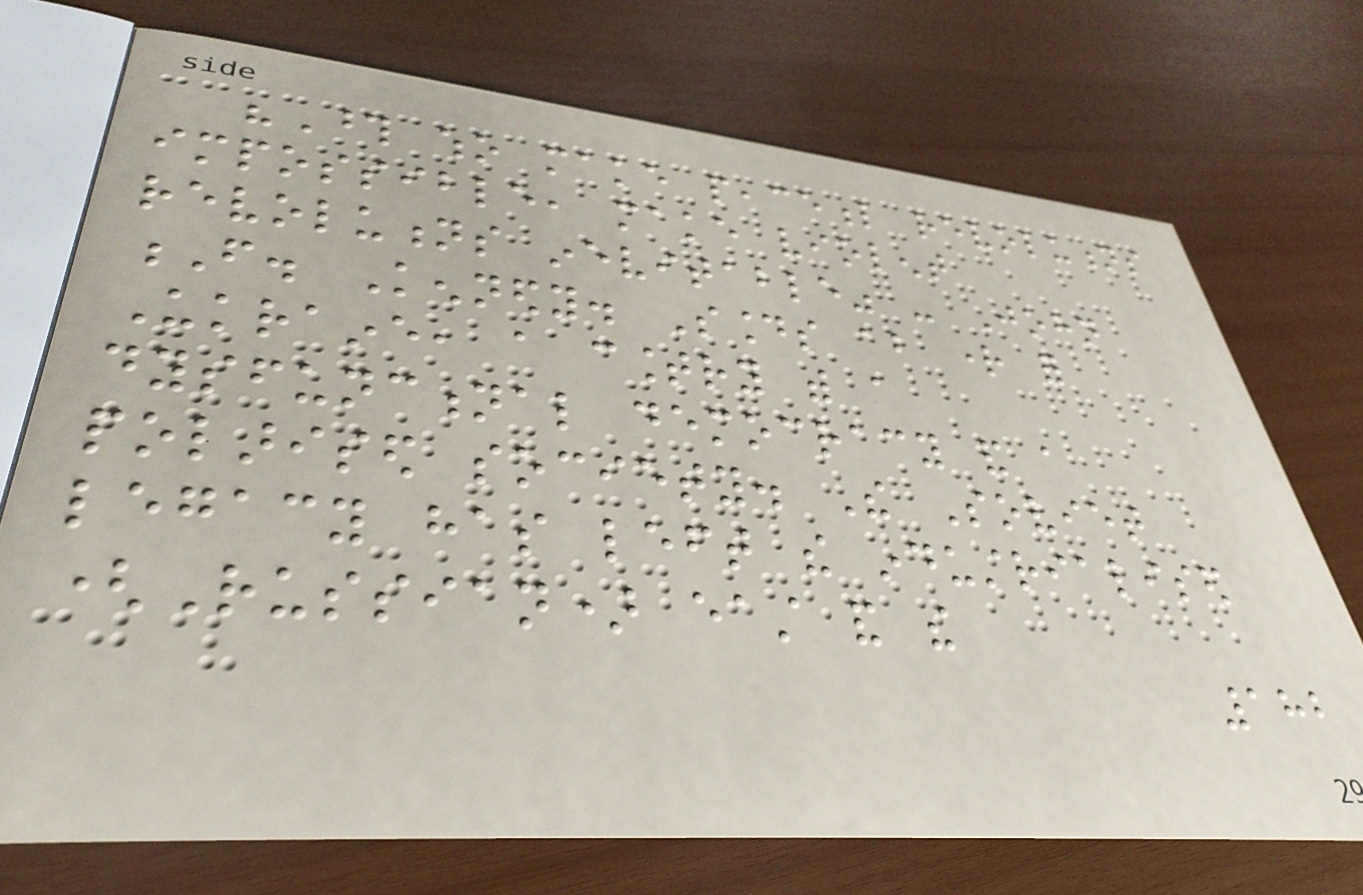"Those who make peaceful revolutions
impossible, make violent
revolutions inevitable" - John
F. Kennedy. Sounds about right for
Ukraine, a country with a
dysfunctional democracy and a
polarised society. The Soviet
legacy has left the industrialised
(Russian) east and the
182
